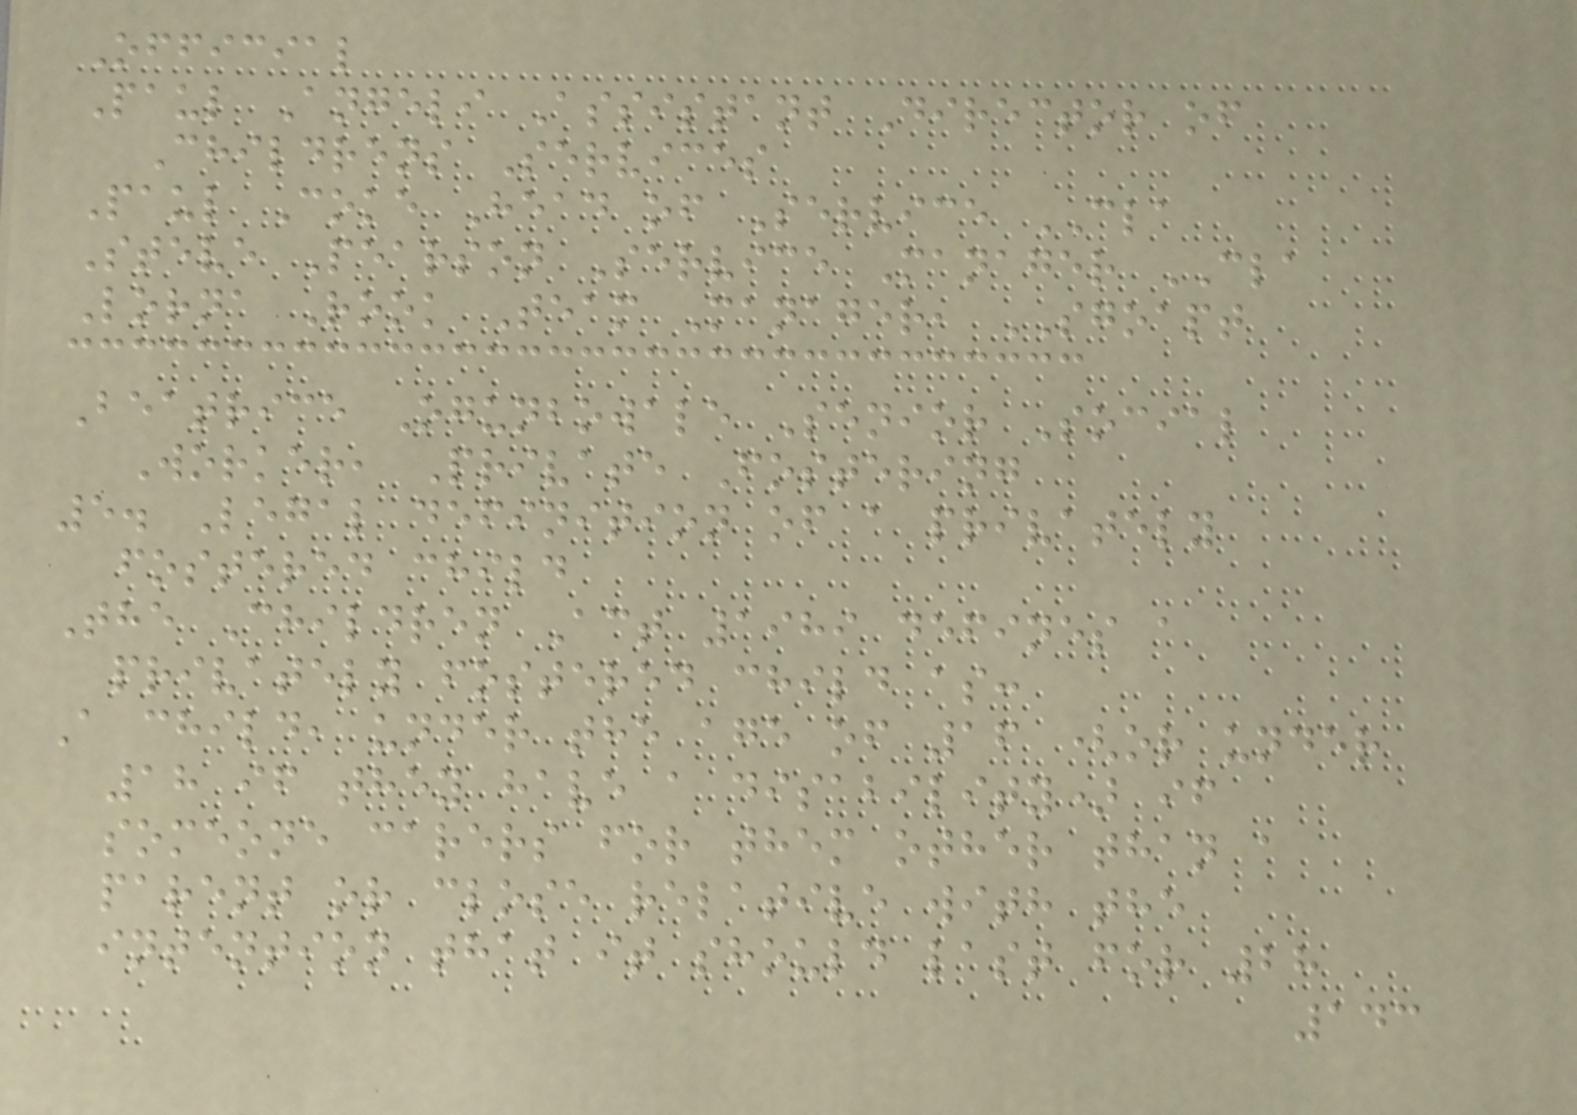Official
Paul Angeli Assistant Director of
Childrens Services
Paul Coke Head of Service CLA
Steve Pearson Service Manager CLA
Lorna Rook Team Manager, SGOAPT
Beatrice Ogunbowale Senior Social
Worker, Private Fostering
5. Legal definition of a privately
fostered child
The Children Act 1989 defines a
privately fostered child as:
A child, under the age of 16 (or under
18 if they have a disability) if
someone carers for them other than a
parent or close relative with the
intention that it should last for 28
143
